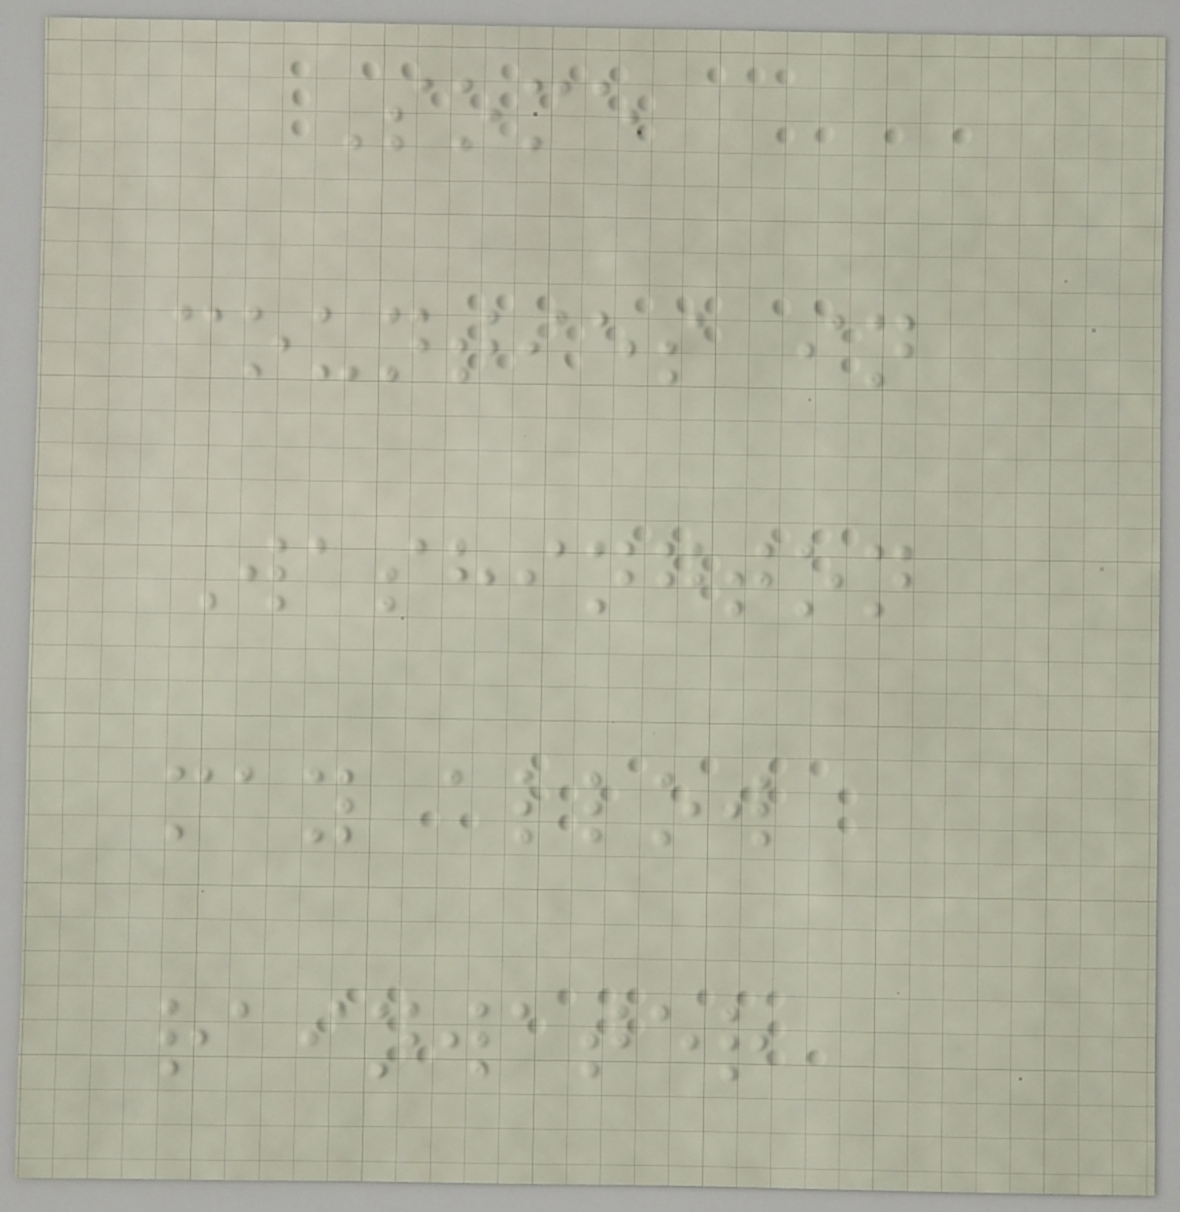Some
counties in
Washington
may allow
rainwater
